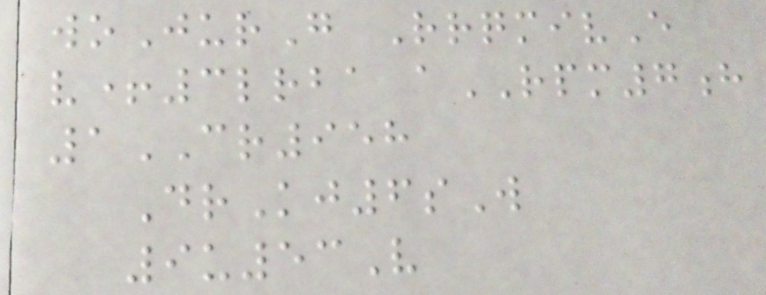woJurG RrqmivE
v+3lrba aRPM7h
1CR958
DrKj6sW
9u53V
